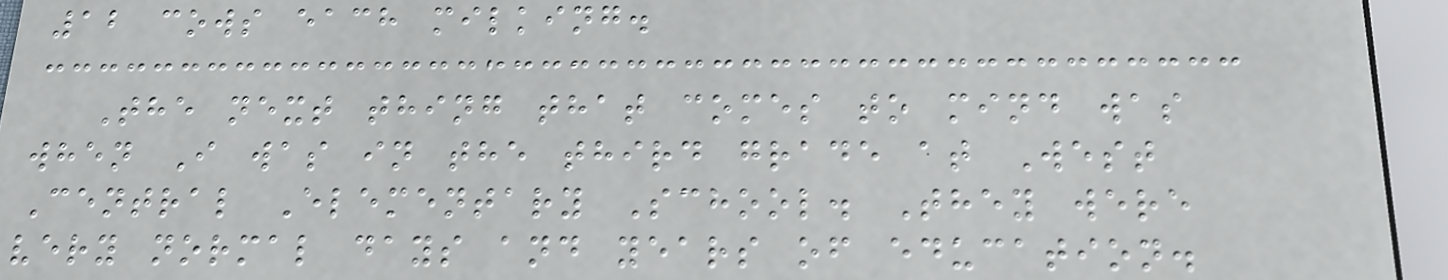12 cows each milking.
The next thing that comes to mind was
when I was in the third grade at West
Central Elementary School. They were
very normal days and years of education.
